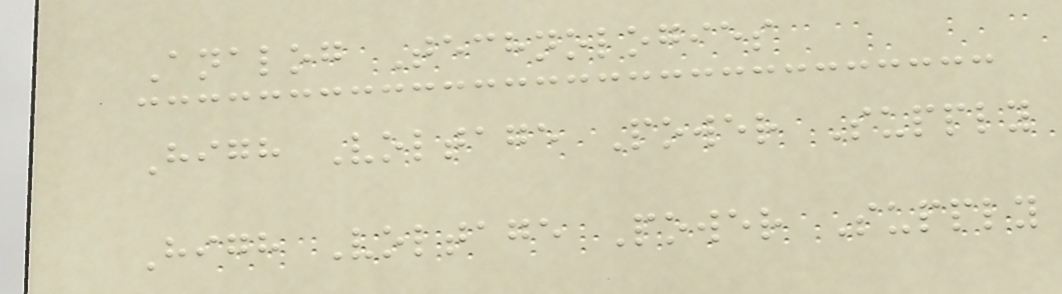Analog Technologies
High Voltage Power Supply
High Voltage Power Supply
